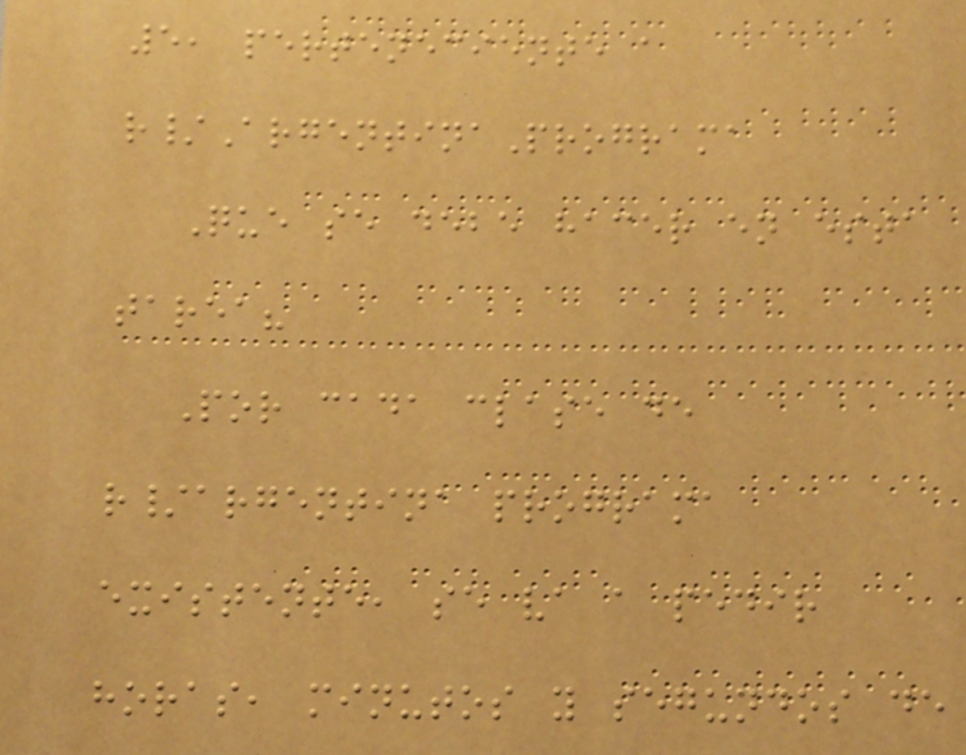5, perteneciente a
r/ArgentinaPrograma
Que se debe hacer en esta
tarea?
Por cada clase de
r/argentina programa
existente, se va a pedir
horas, minutos y segundos de
